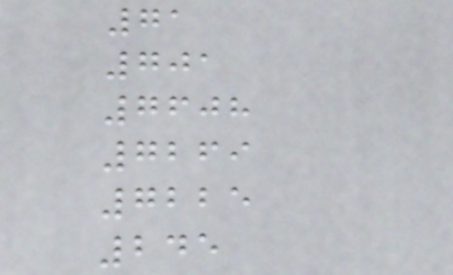71
701
7608
7269
7225
245
